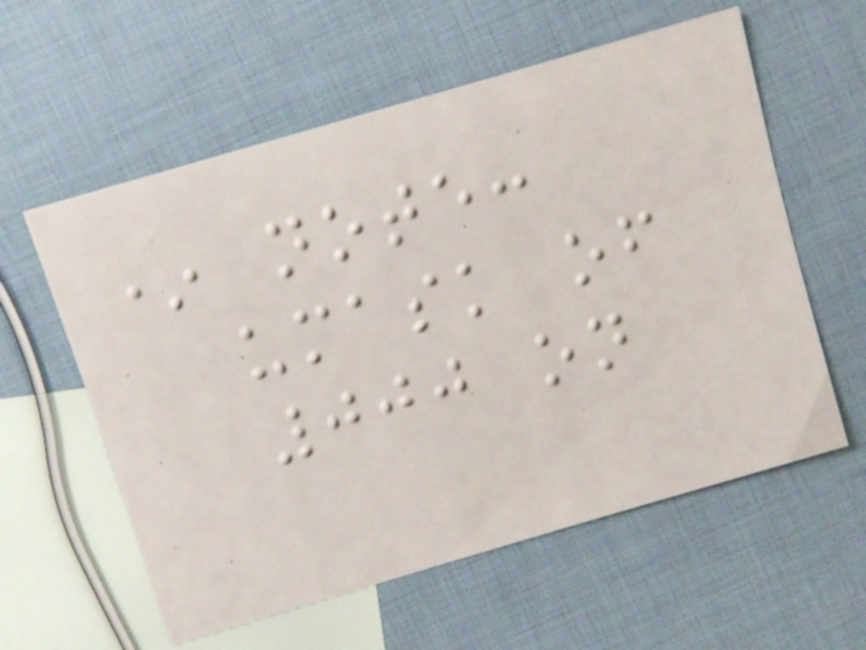* note:
umask of
000 on
